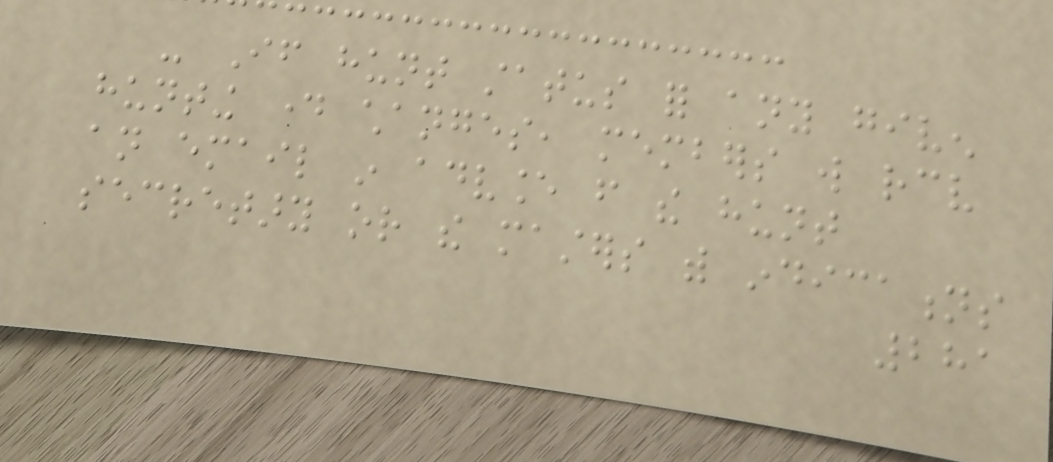- If hunt status for any given
hunting day changes, members will receive
an email in advance from the hunt
secretary or the masters with indications
281
